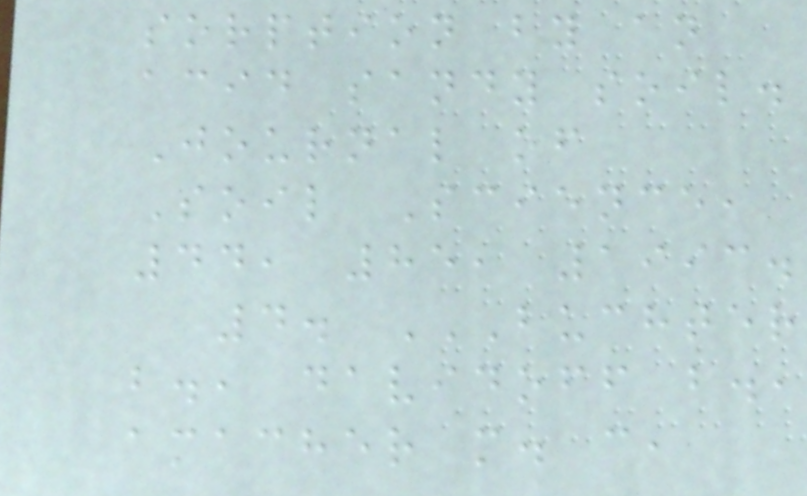sorption by an
acid sandy soil.
Journal of
Soil Science,
44, 85, 1993.
4. BUCHTER
B., DAVIDOFF B.,
AMACHER M. C,
